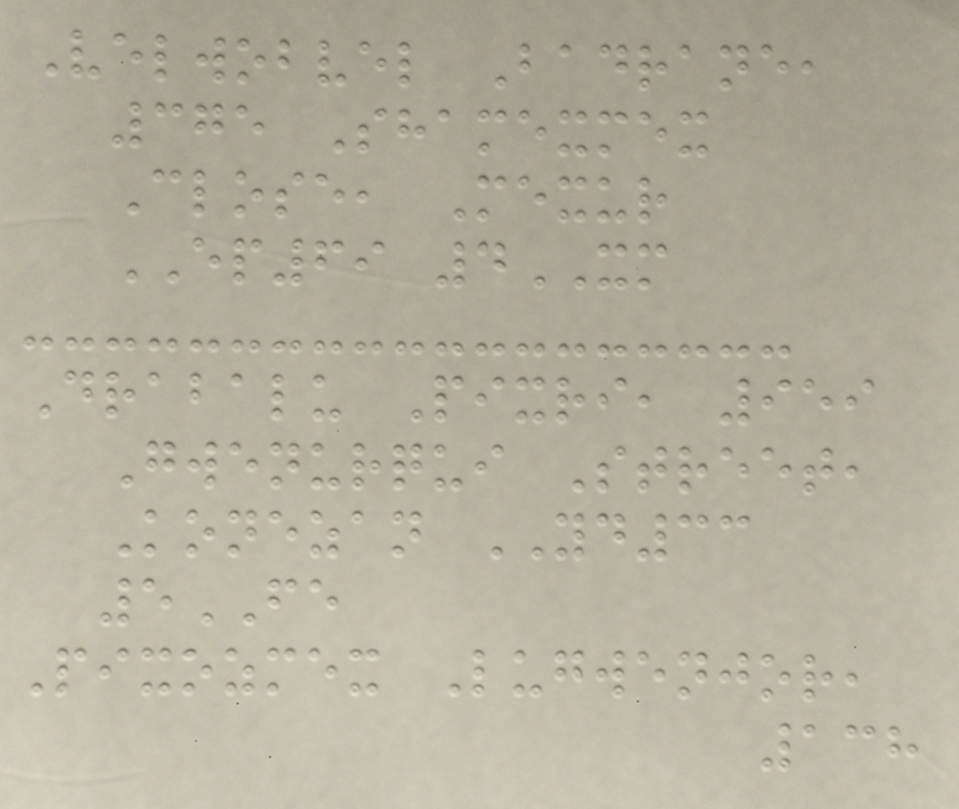Velwobvel Badrane,
375 Shamexmex
Close, Mexur
EP69 4XM
Drabalu Pixri, 959
Gwenurqui Street,
Konezan YD33
5FE
Pixozmex Lugwenjor,
138
